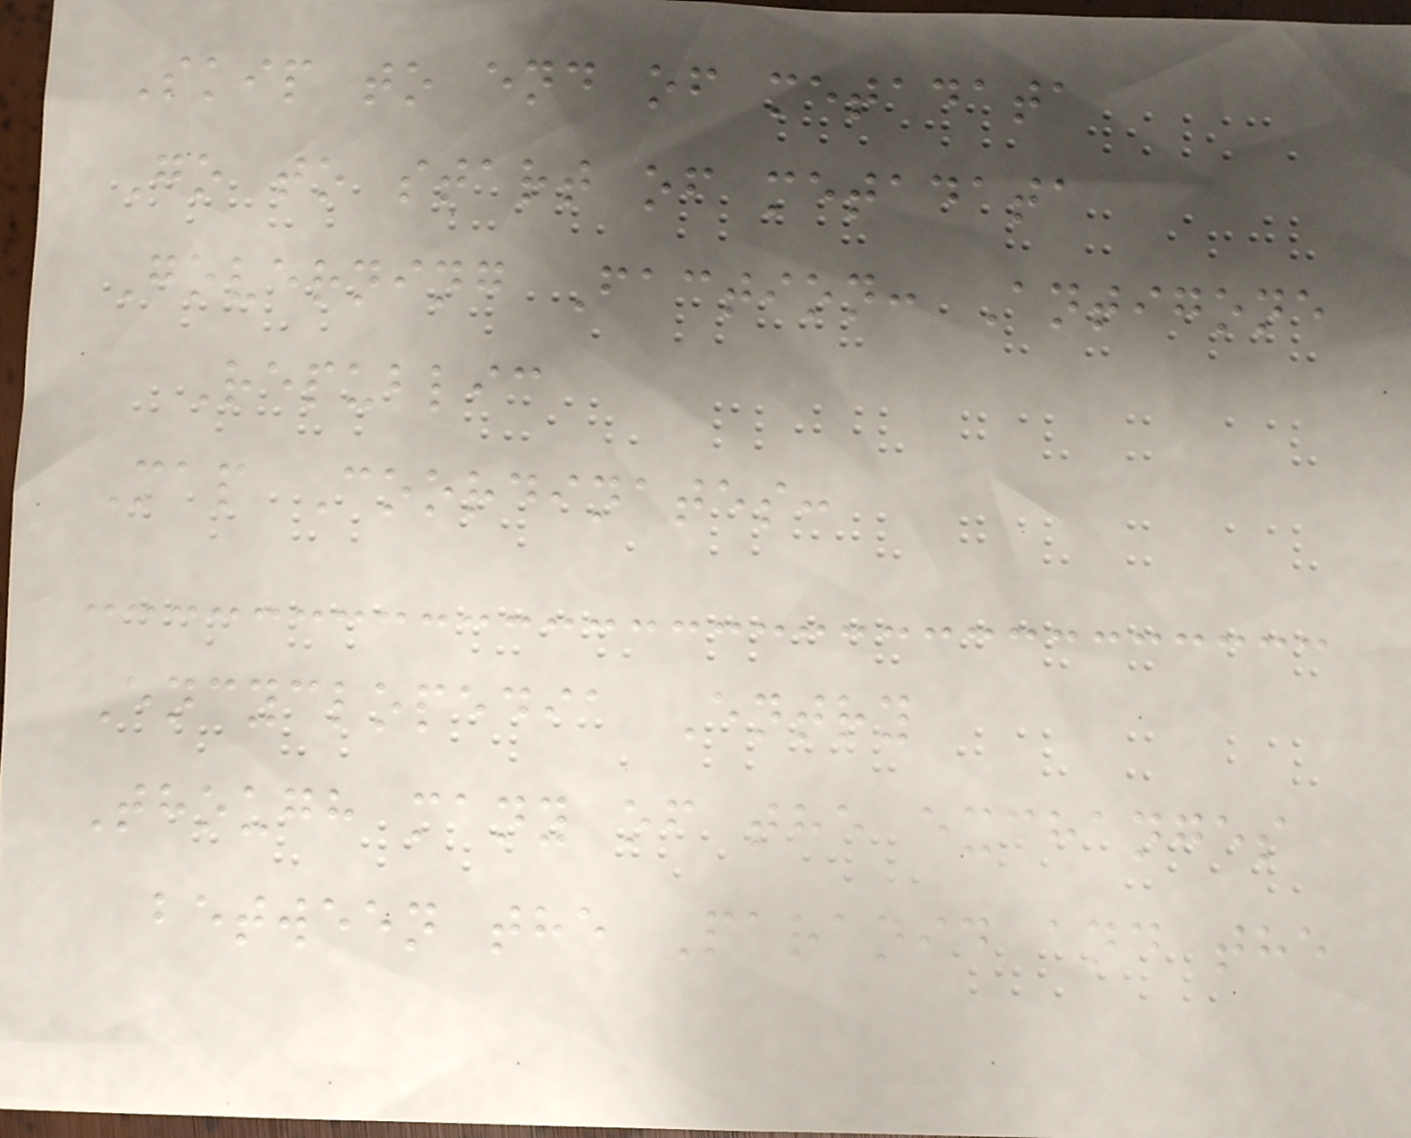Skip to end of metadata
Go to start of metadata
Governing Faction: Antigone
Republic
Map Coordinates:
Encyclopedia Entry
Though many of the exchanges
between the Paranid and the
